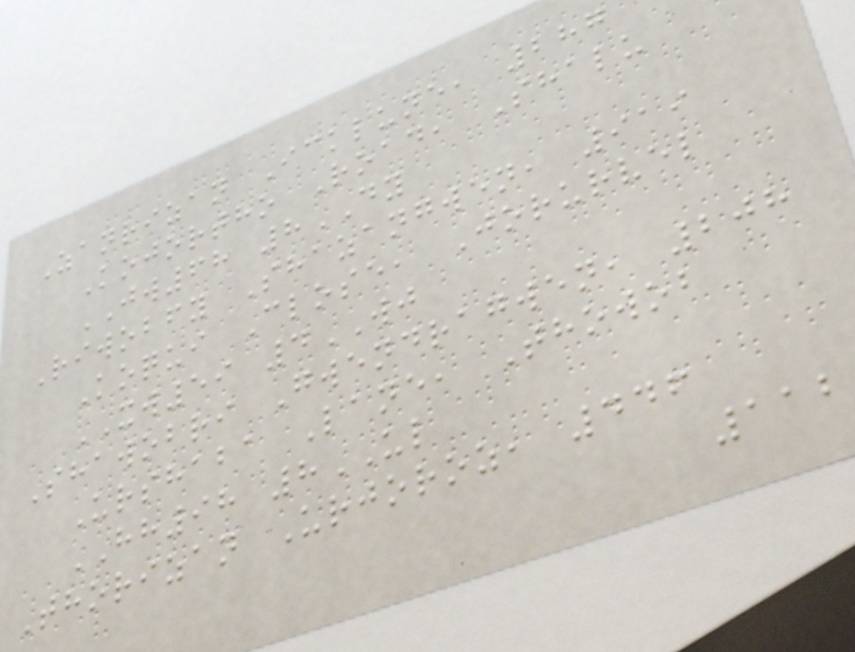Zanrizan Icklune, 287
Kojortho Road, Shalu
JW68 8DY
Riwobfy Shazangwen, 919
Koqui Close, Jorurvel
XW59 4WJ
Shawobri Gwendragwen, 208
Urshaba Lane, Thowob
HH98 8UL
Thorizan Urjoroz, 446
112
